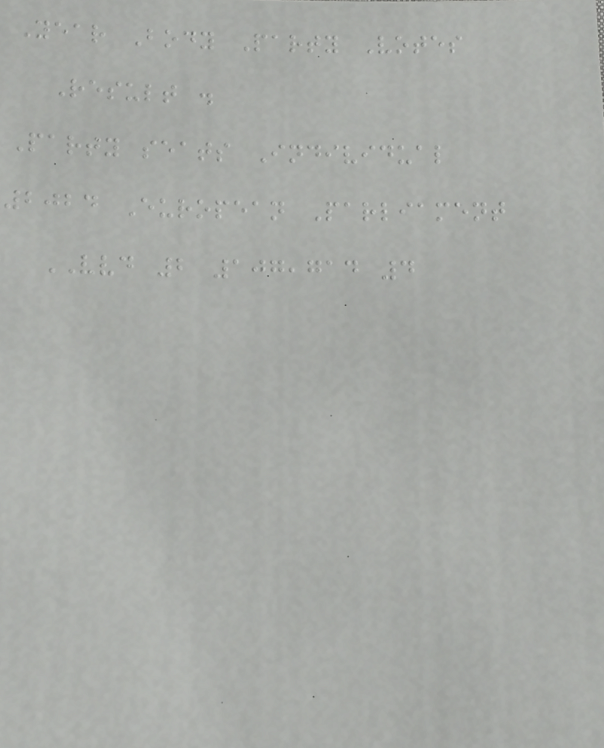Year Body Party Votes
Result .
Party seats Individual
2024 European Parliament
VVD 2 107,714 4
